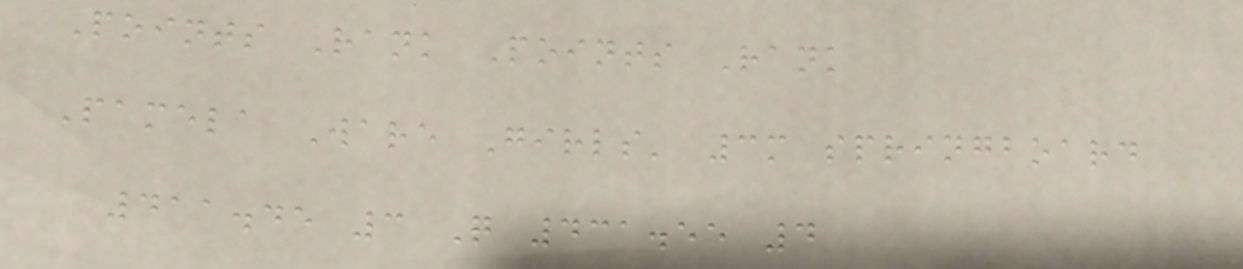Points Rank Points Rank
Pamela Ware Girls' 3m springboard
411.45 3 Q 431.55 4
